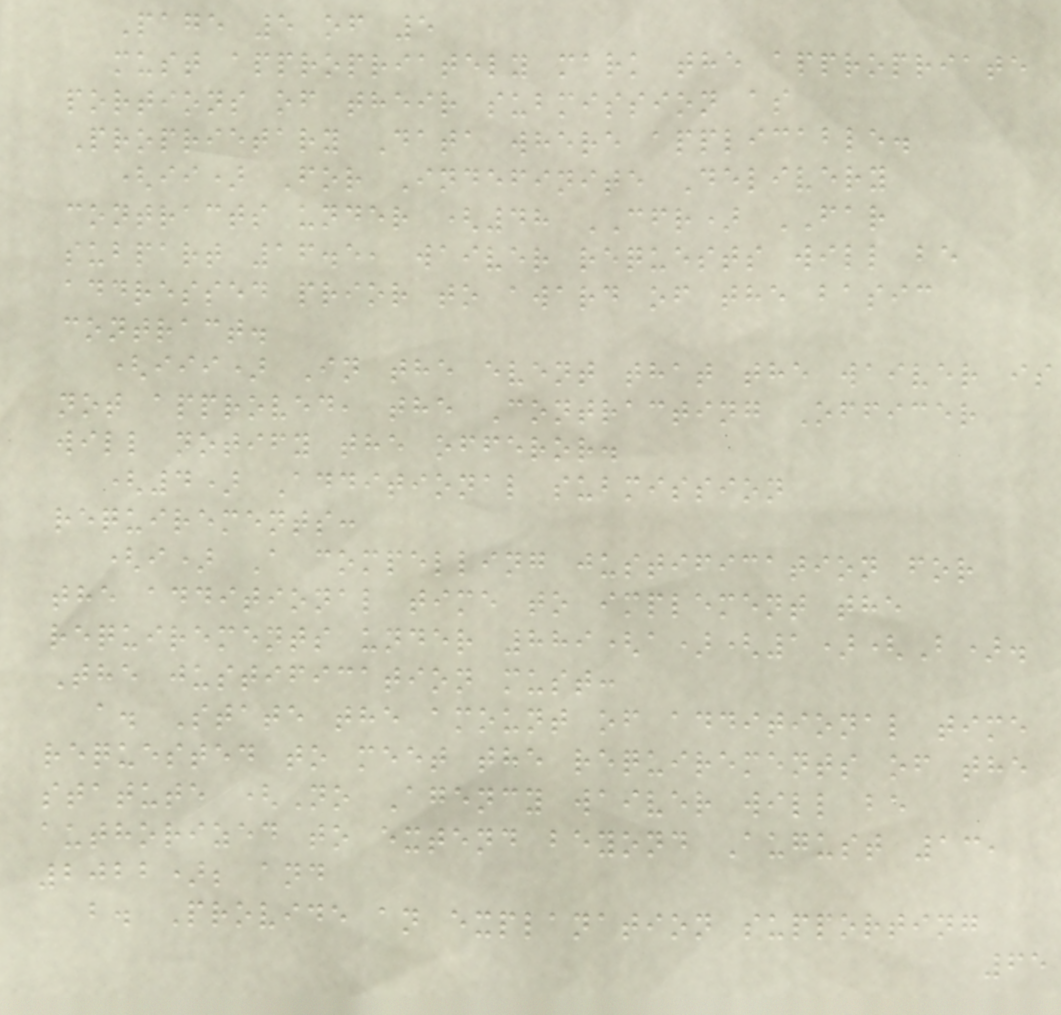Page 5 of 5
must appropriately mark the appropriate
portions of their submission as
Proprietary Data where applicable.
(ii) For Indefinite Delivery
contracts under (48 CFR) FAR
subpart 16.5, waiver requests will be
addressed prior to award of the basic
contract.
(iii) In the event that the waiver is
not approved, the Contracting Officer
will notify the offeror.
(4) Additional submission
requirements:
(i) A compelling justification for
the additional time to implement the
requirements under 889(a)(1)(B).
The justification must:
a. State the amount of additional time
requested to meet the requirements of the
statute (No Agency waiver will be
authorized to extend beyond August 13,
2022); and
b. Provide an explanation supporting
65
